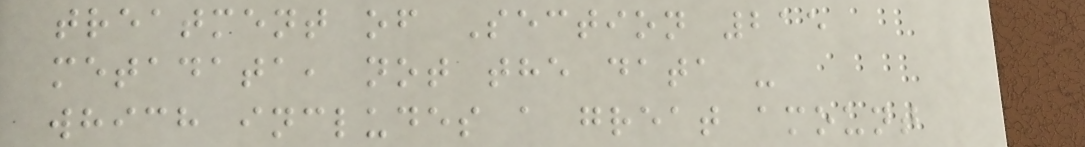treatment of Section 215
metadata, not the data -
which includes a great amount
